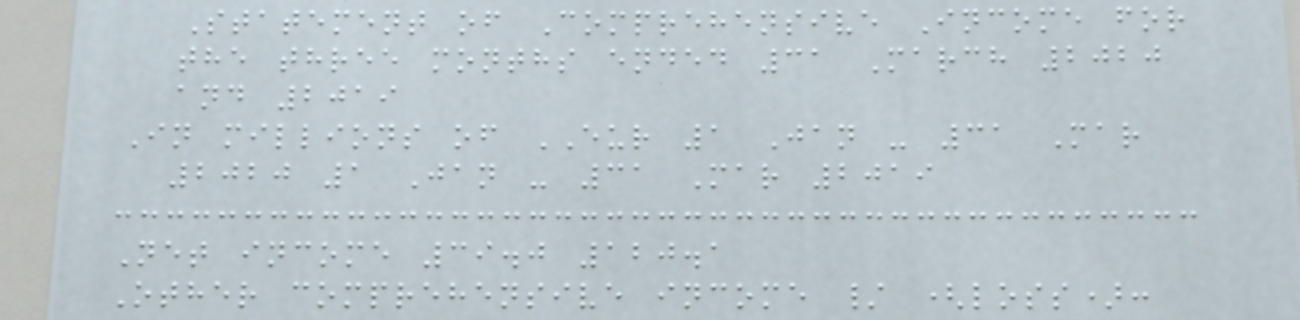Statement of Comprehensive Income for
the three months ended 31 March 2020
and 2019
In millions of EUR 1 Jan - 31 Mar
2020 1 Jan - 31 Mar 2019
Net income 39.0 120.1
Other comprehensive income / (loss):
